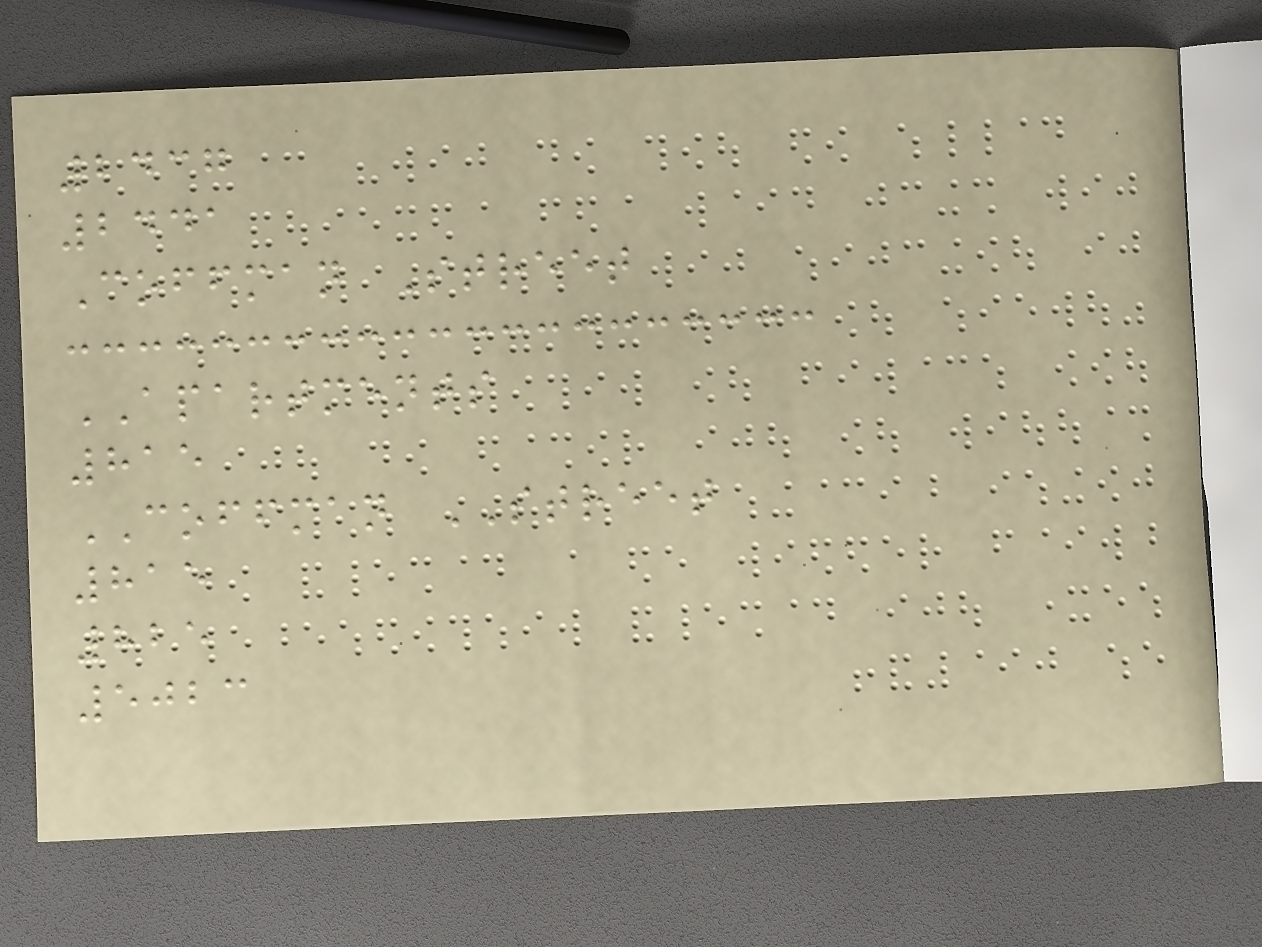2437
2441
Coffman Street
APARTMENTS
815
COFFMAN STREET
815
825
5023
